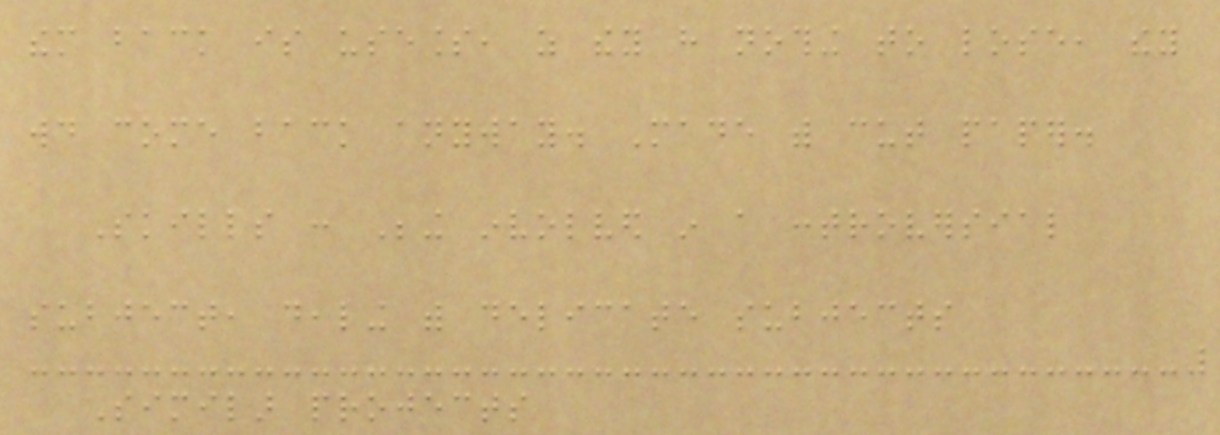them back is useless, as they have nothing to lose, they
would come back anyway. Made with cut paper.
Skills : Being involved in a controversial
subject, dealing with delicate subjects
Similar projects
